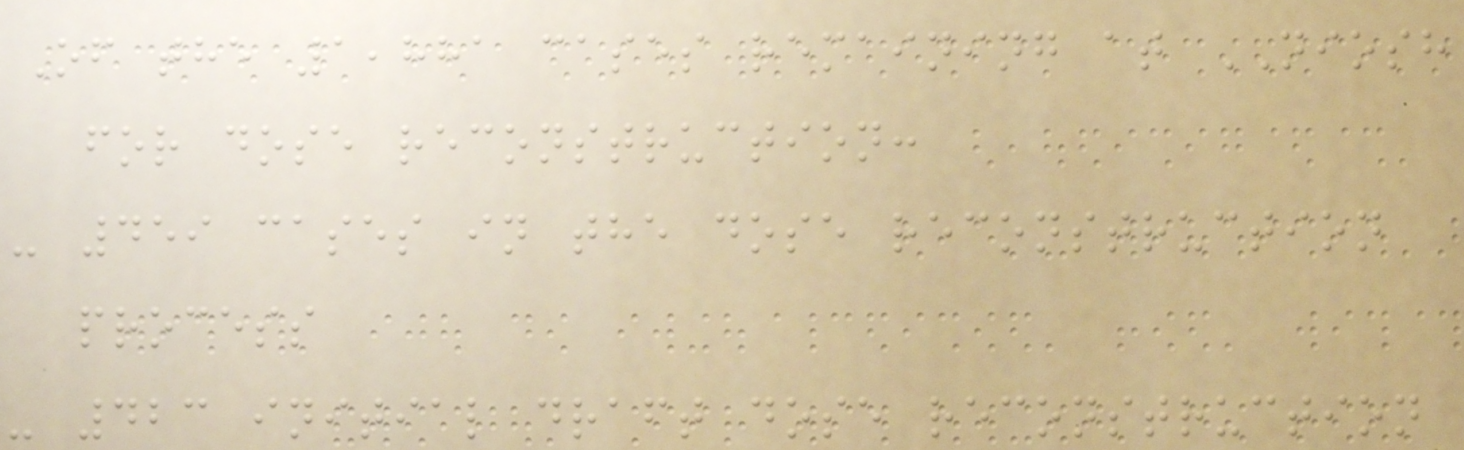Of the 1,881 cases remaining at NIOSH
for dose reconstruction:
- 459 cases in the dose reconstruction
process
- 423 initial draft dose reconstruction
